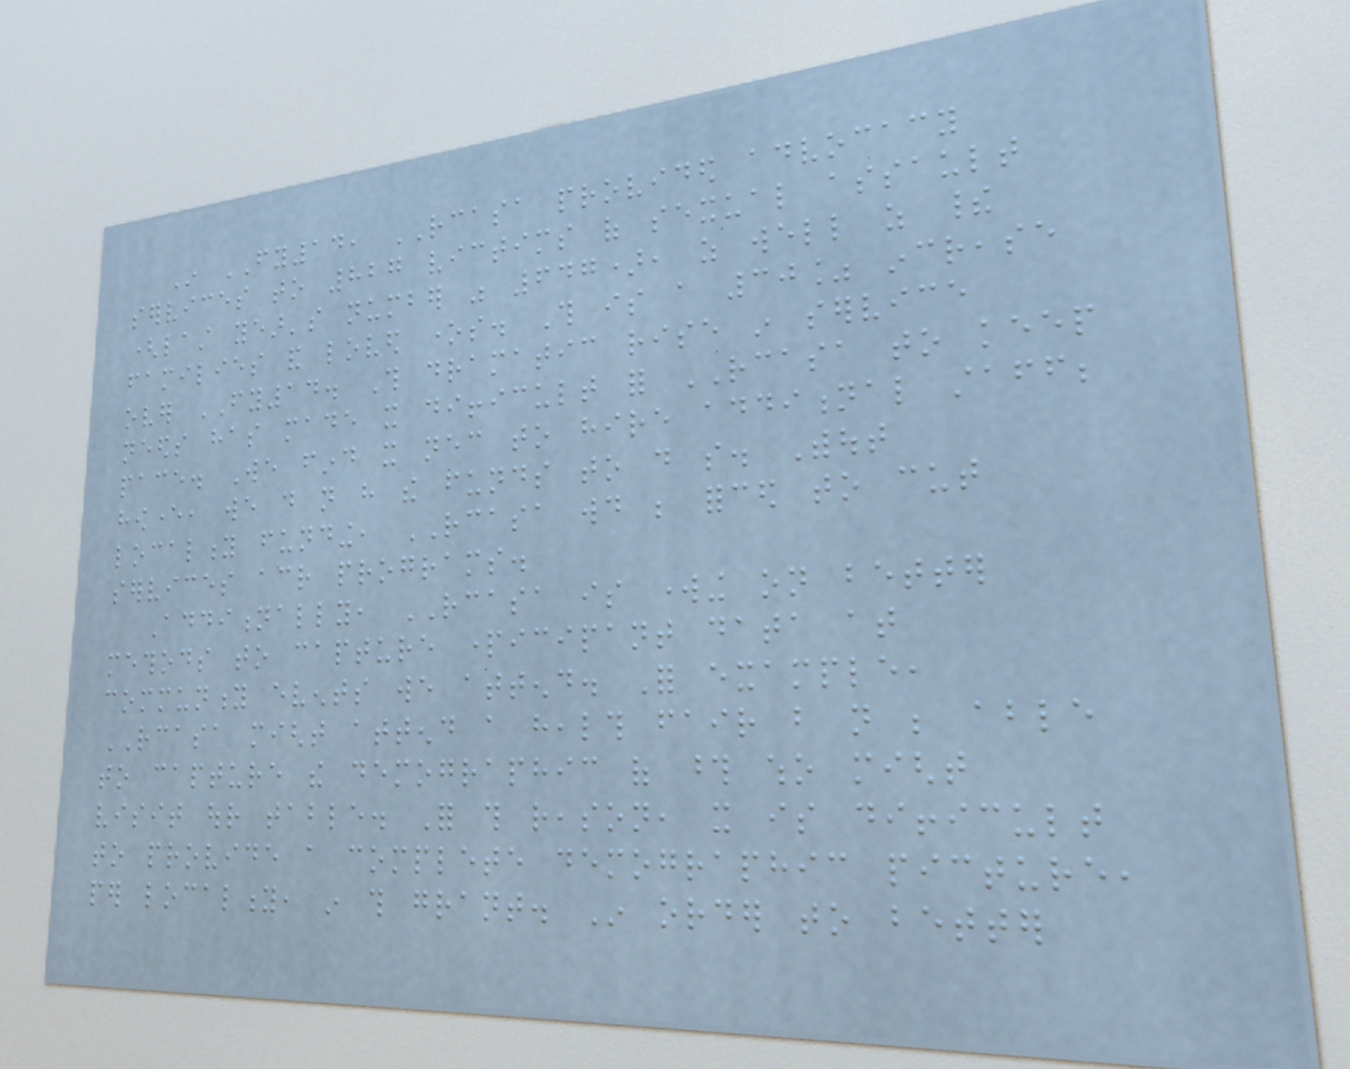In FY14, RCASA provided advocacy
services to 827 victims of sexual assault
(last year's number was 647), as well as their
families and loved ones. This is a 30% increase
over FY14. This dramatic rise in service
needs has made it difficult for RCASA to keep
pace. We find it necessary to hire additional staff;
however, we do not have the funds to do so. Without
locality funding, RCASA would be forced to cut
services across programs.
Additionally, RCASA is working on better
methods to capture participant data at
community events we attend. For example,
RCASA might attend a health fair but not be able
to capture the demographic of those who might
visit our table. For this reason, it is difficult
to provide a complete demographic picture,
per locality, in this grant. In order to better
